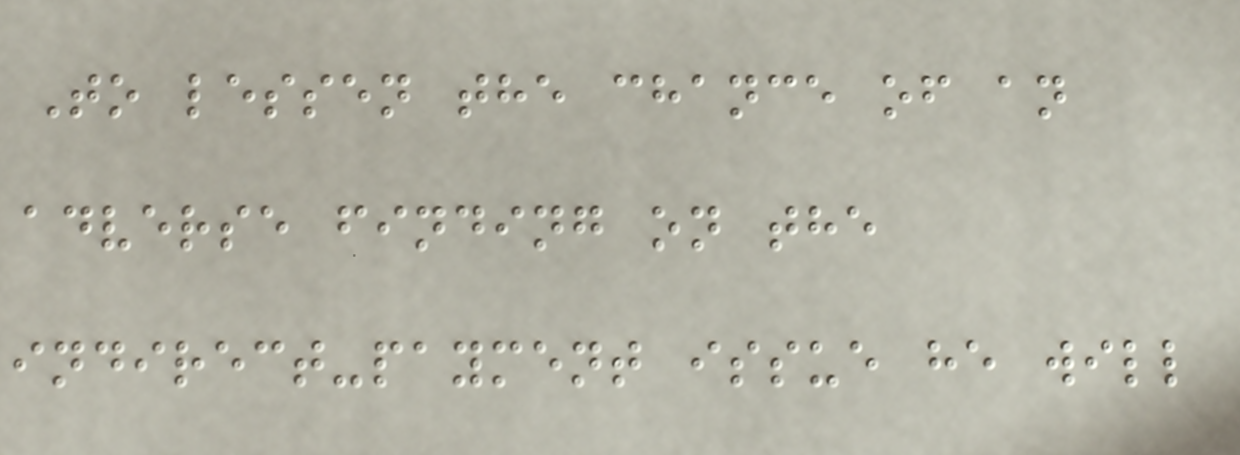To lessen the chance of an
adverse finding on the
indirect-payment issue he will
